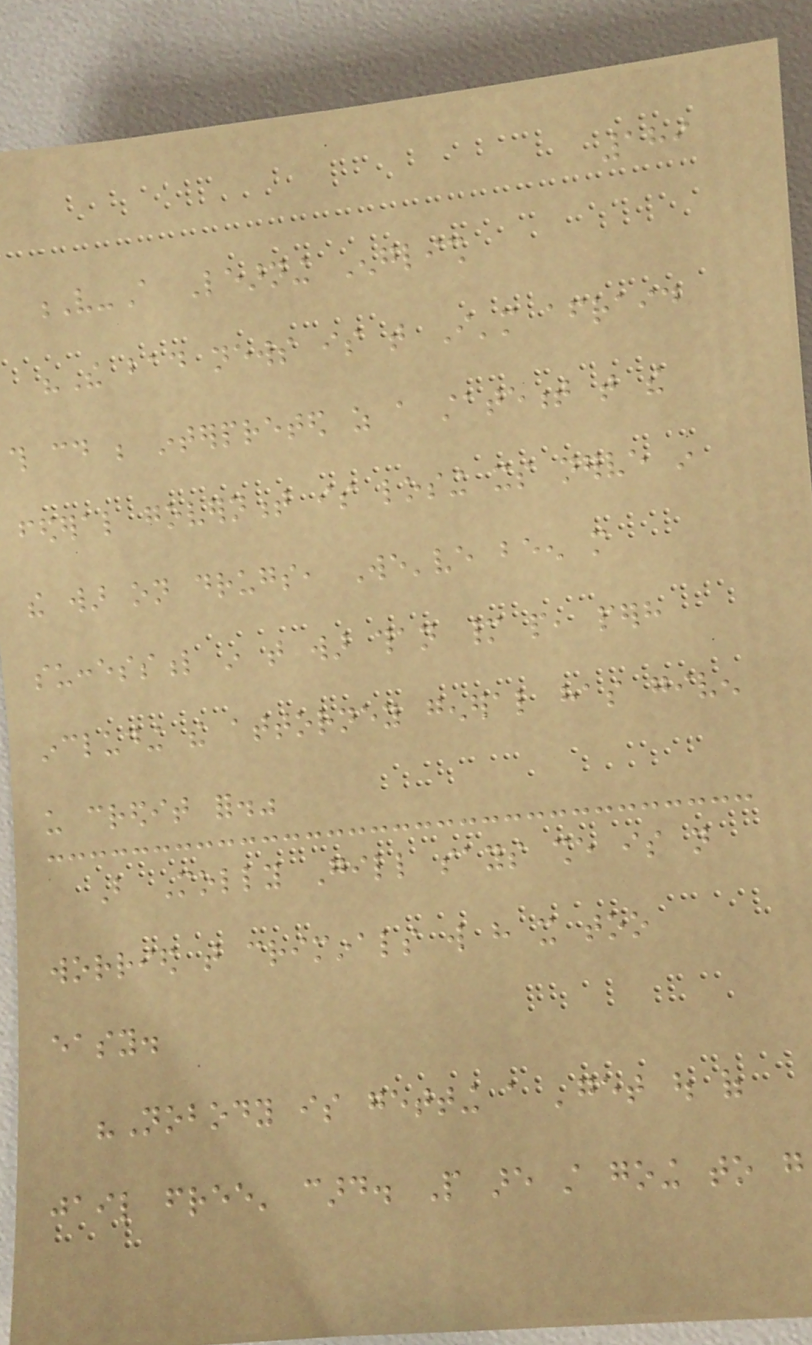189
V-A Learning English
"The bad news is that I'm afraid
this could be interpreted as a statement that the
federal government is losing its nerve in
the war on drugs, We've been more
successful in that war than many people, perhaps
including the attorney general has given
us credit for."
But Molly Gill says she is not
worried that criminals will have it too
easy.
"Nobody is getting a 'get out of
jail free' card. People are still going to go
